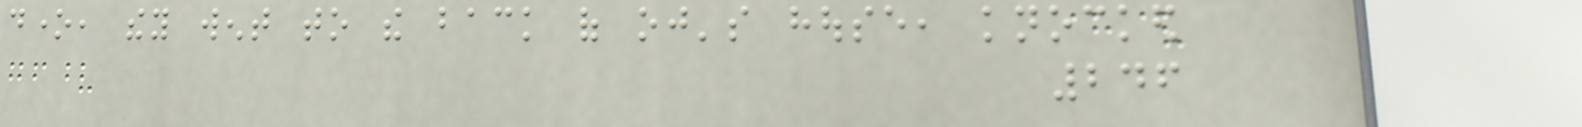done, they went to the back of oj's house, knocked
246
